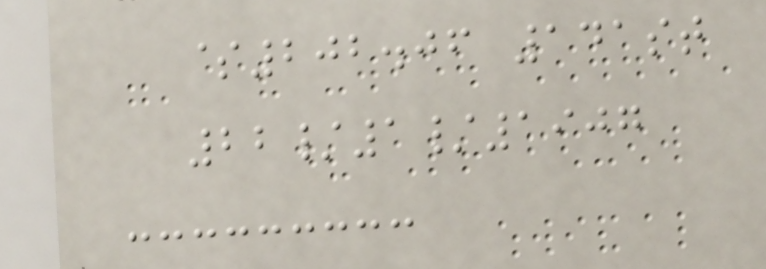$202.06 141st
22/1/1907
